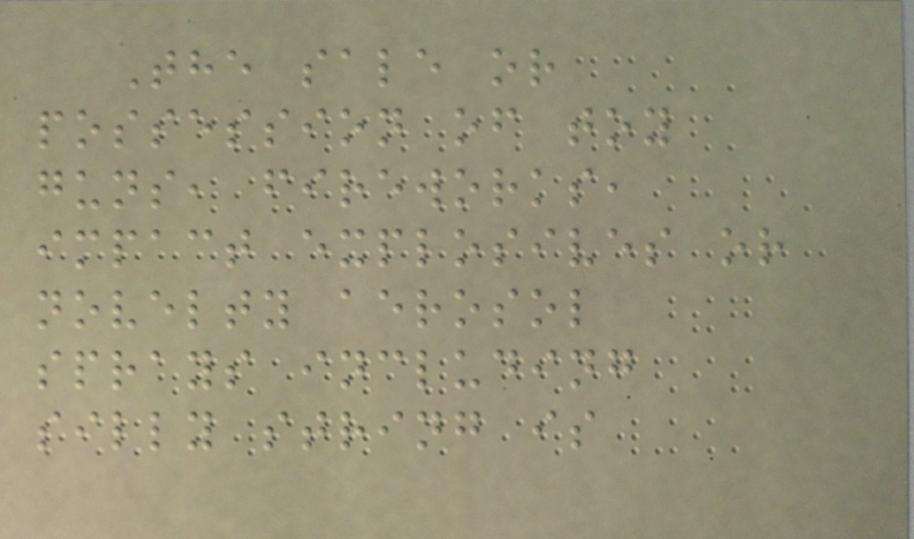The sale or
possession of toy
guns, fireworks,
impact explosives or
novelty aerosol
sprays including
silly string is
